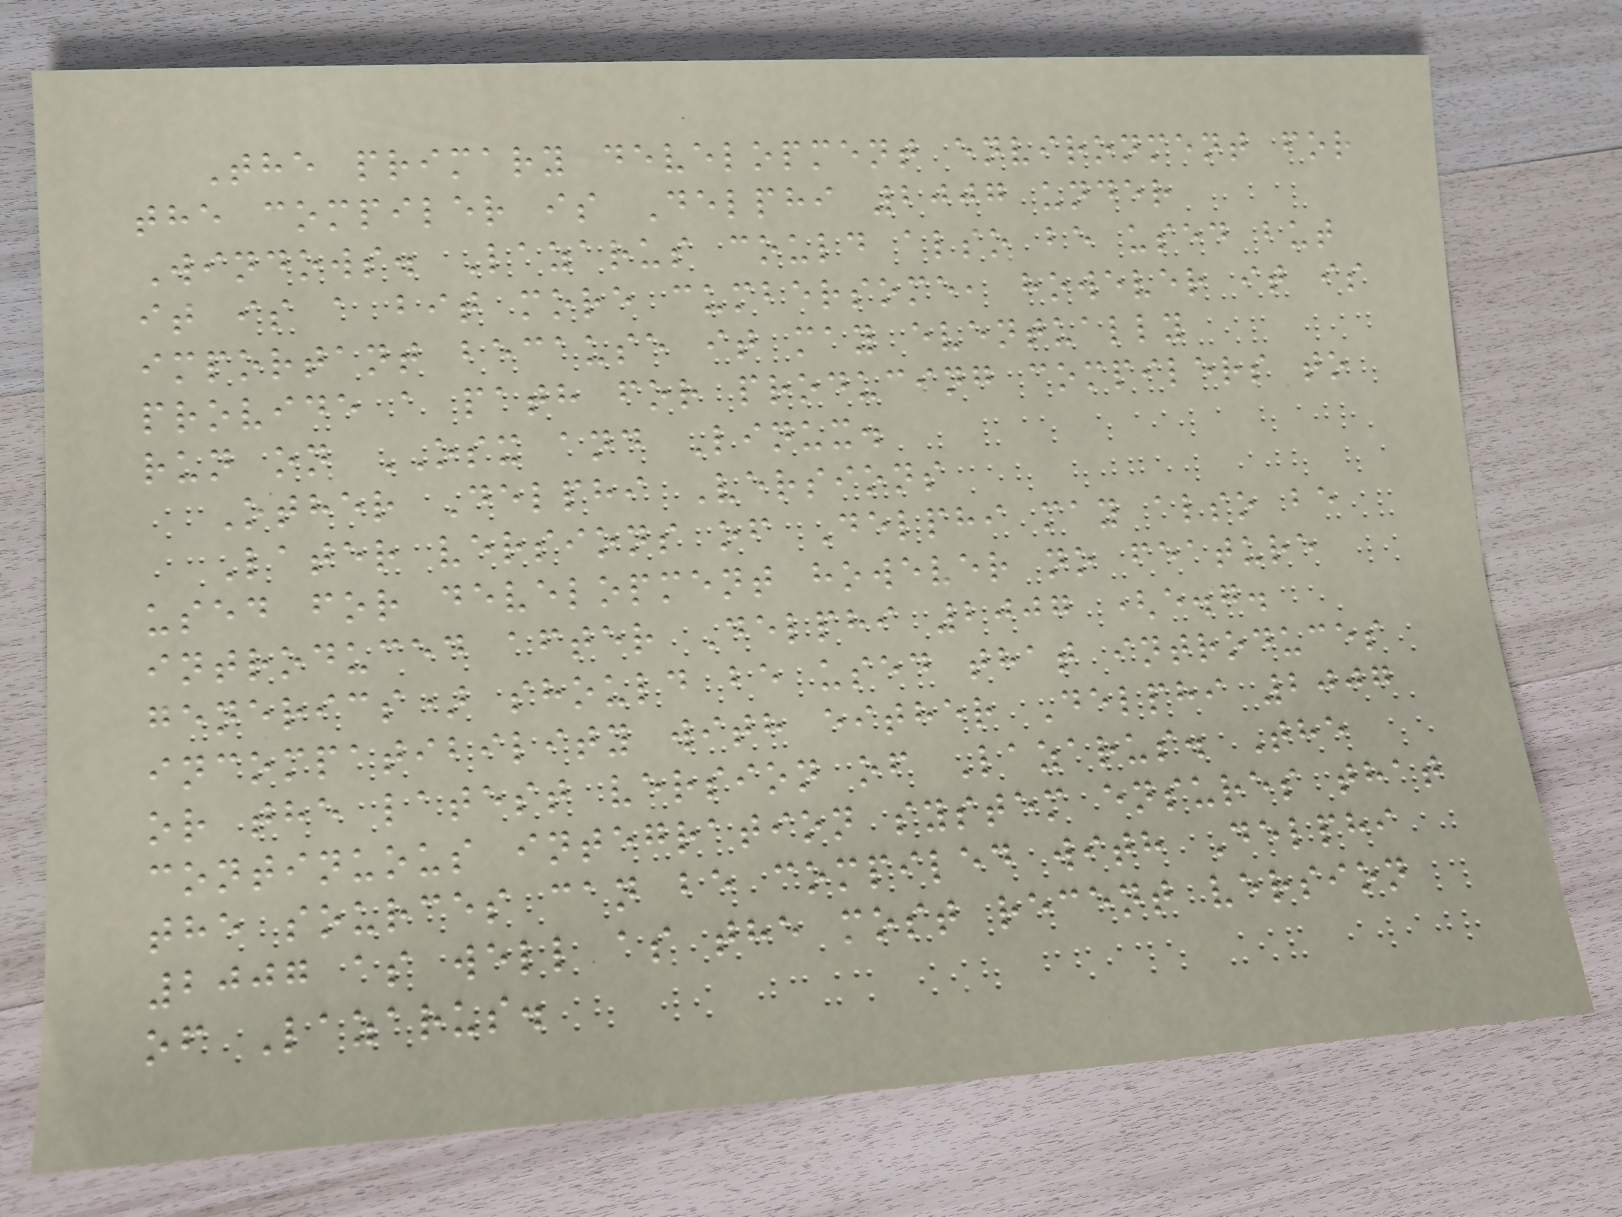The primary development environment for
the compiler is Delphi 2007 under
Windows. Lazarus could also be used but
it is a bit more cumbersome, however it is
important because it may eventually
provide a path for producing compilers to
run on OSX and Linux.
Other Delphi Versions
Later versions of Delphi may also be
used for development however no feature
introduced after Delphi 2007 (e.g.
generics) should be used that introduces
incompatibility with either Delphi 2007
or the latest version of Lazarus. The
continuous integration system ensures that
the sources can be compiled with Delphi
2007 as well as the most recent version
of Lazarus.
